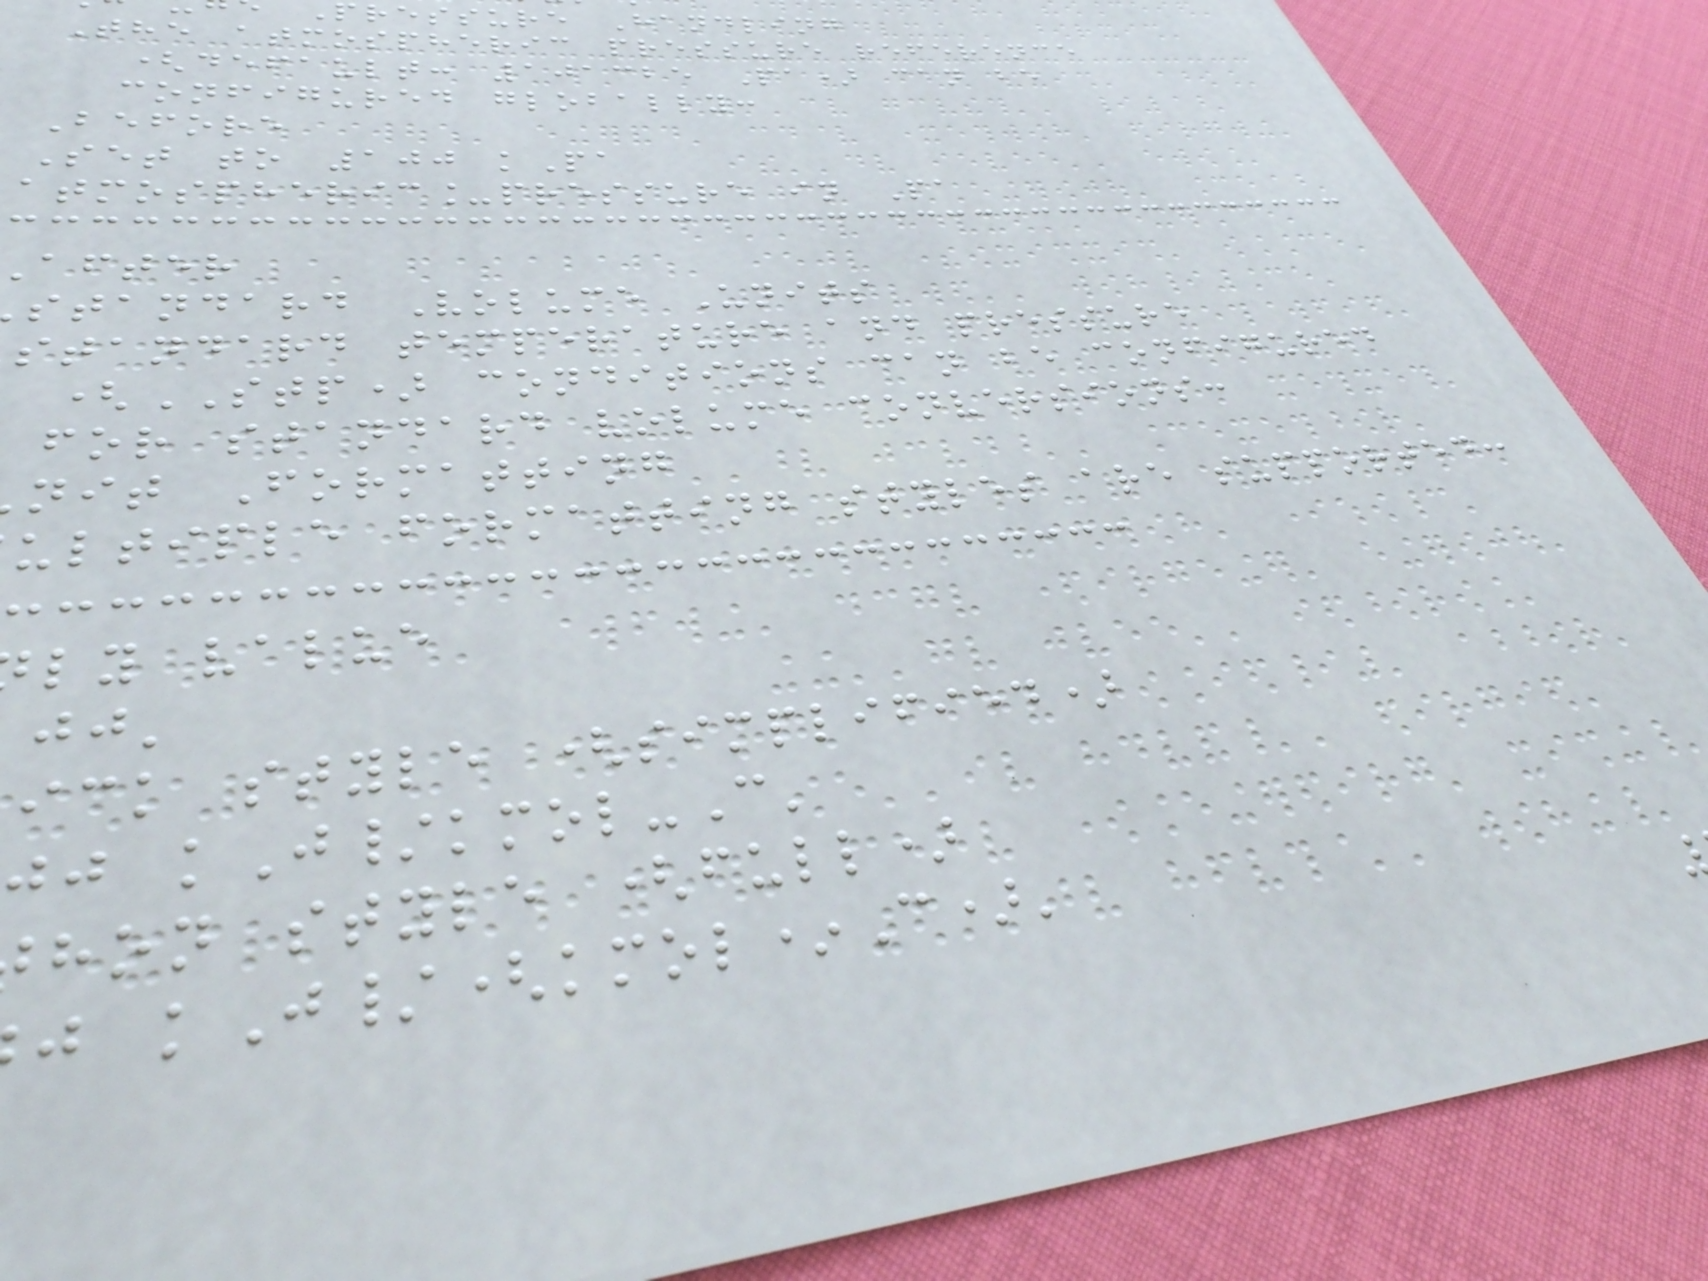pressure Handling
The atmospheric pressure reference
(default: 101325 Pa) can be
configured globally:
Before
Set to 100 kPa
atmospheric_pressure in Pa
after
standard Volume Units
standard temperature and pressure
(STP) conditions can be configured
for standard volume conversions:
nit Formatting
ultiple formatting styles are supported:
ly value
ick style (simplified)
jj kJ/kmol-C'
hon style (full)
j kJ/(kmol*C)'
